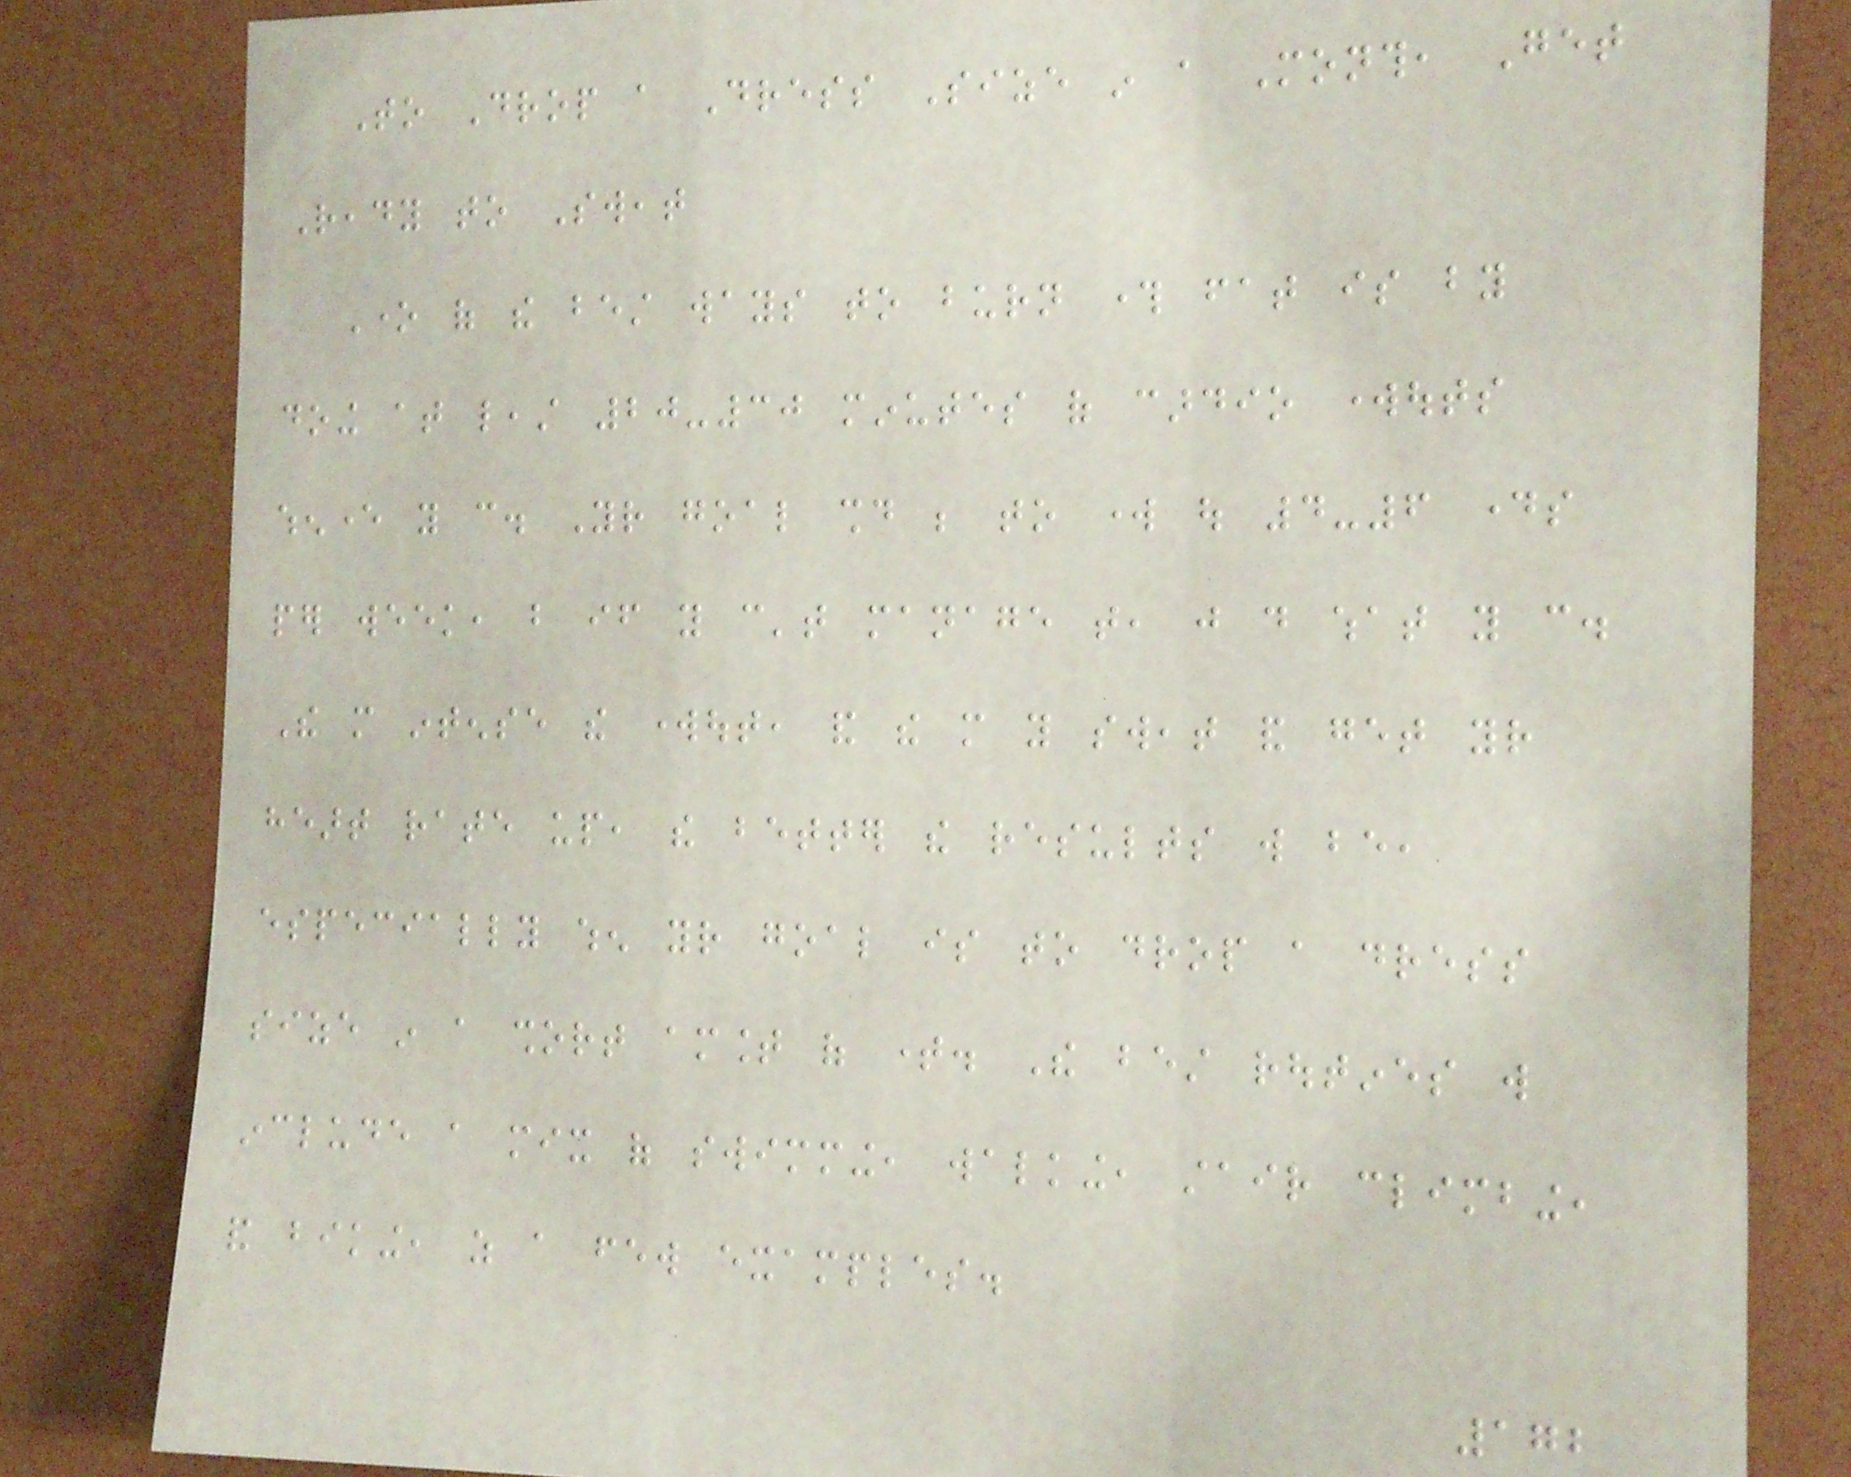To Drop a Dress Size in a Month, Get
Ready to Sweat
One of the best ways to burn through fat is by
doing at least 20-30 minutes of cardio workouts
whenever you can. Your goal should be to work out 4-6 days
per week, but if you can't manage that, just do what you can.
The more intense the workout, and the more you sweat and get your
heart rate up, the better the results will be,
especially when your goal is to drop a dress
size in a short amount of time. The best routines will
include a mix of swimming, walking, stair climbing,
and biking, as a few examples.
172
